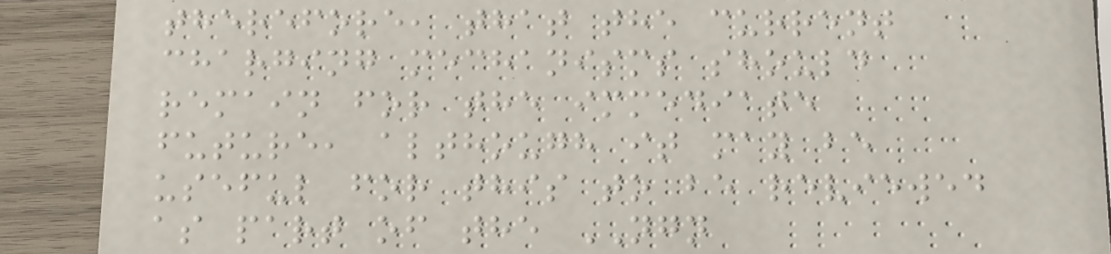therefore, that the current
charging mechanisms should
remain for the immediate
future, although it may be
useful for this to be reviewed
as part of the NGN
